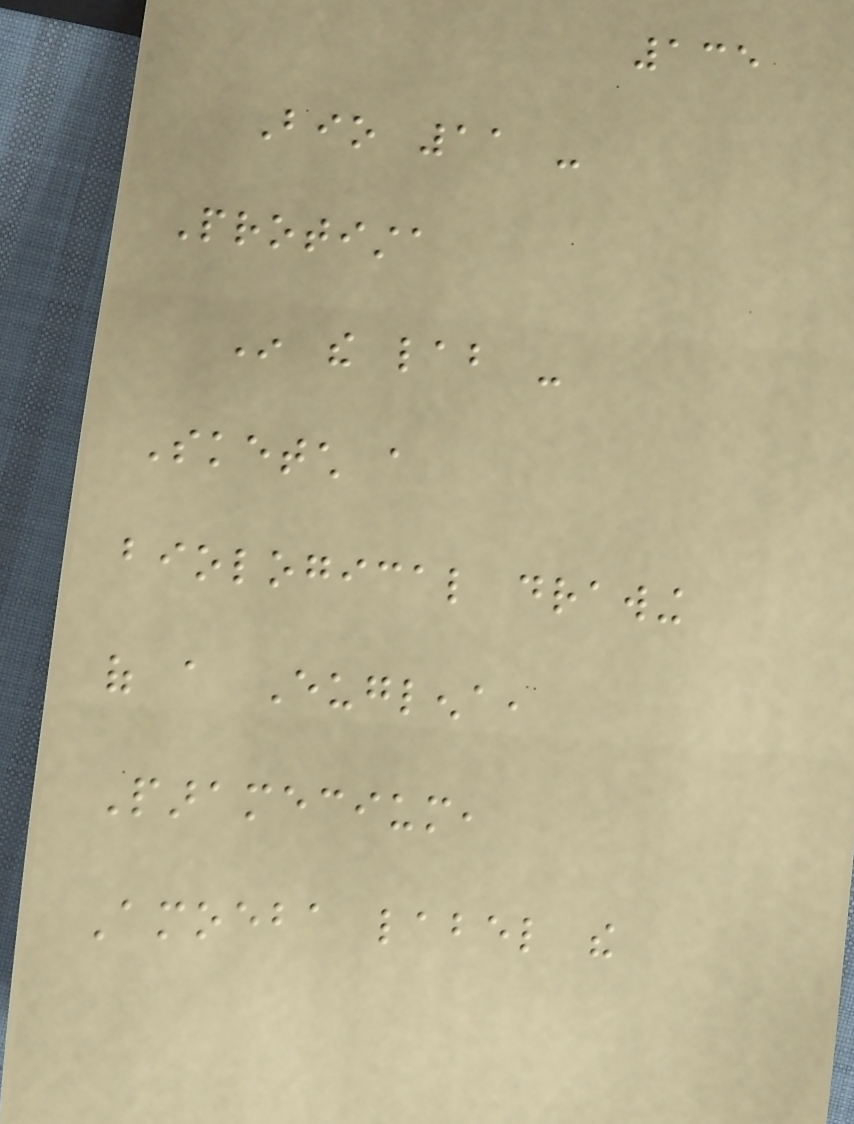135
Bio 11 -
Protista
In the lab -
Sketch a
biological drawing
of a Euglena,
Paramecium,
Amoeba label the
